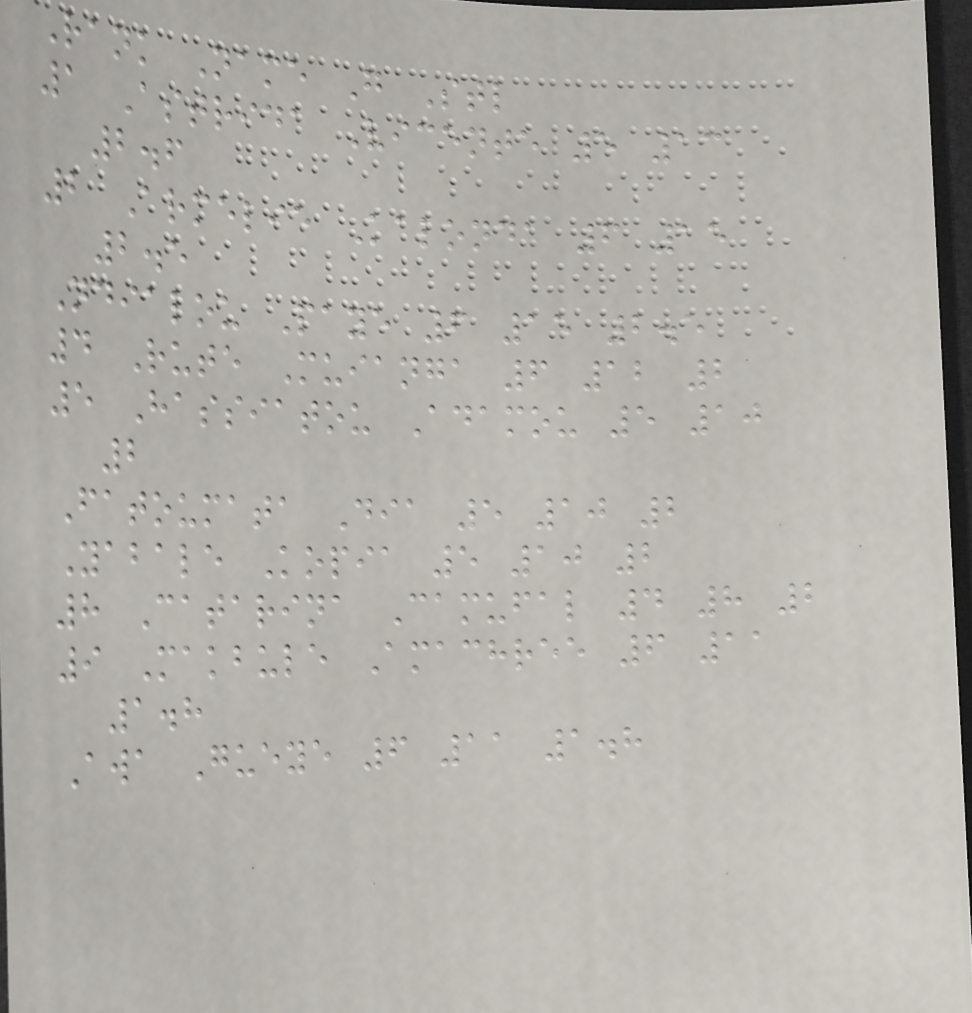Rank Name G Stl
1 Astrida Vicente 5 13
2.6
2 Armelie Kalonda 6 15
2.5
Ndialou Paye 6 15 2.5
4 Rute Muianga 6 12 2
5 Hassiatou Adamou 5 10
2
Fatoumata Dia 5 10 2
Yabale Kopia 5 10 2
8 Catarina Camufal 4 8 2
9 Makbule Amachree 6 11
1.8
Awa Gueye 6 11 1.8
